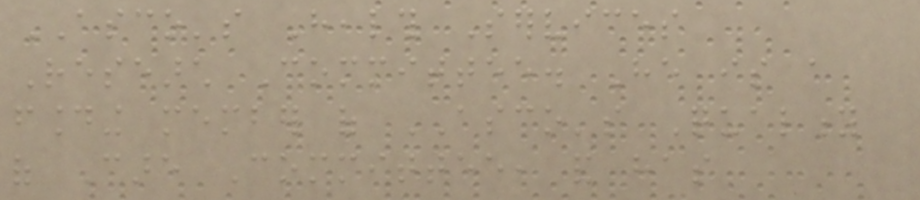ASCO's Health Services
Research Committee. He is a
founding member of ASCO's Quality
of Care Committee, and has
